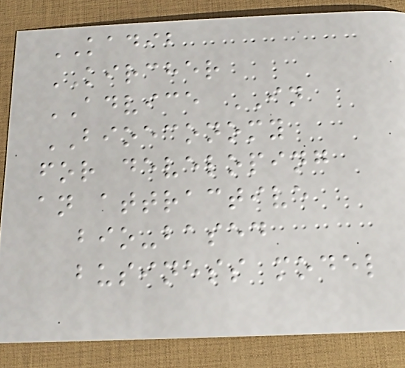KADIB
KIRCHER
ADVICE IN
BIOECONOMY
for developing
an attractive
bio-based
business model
